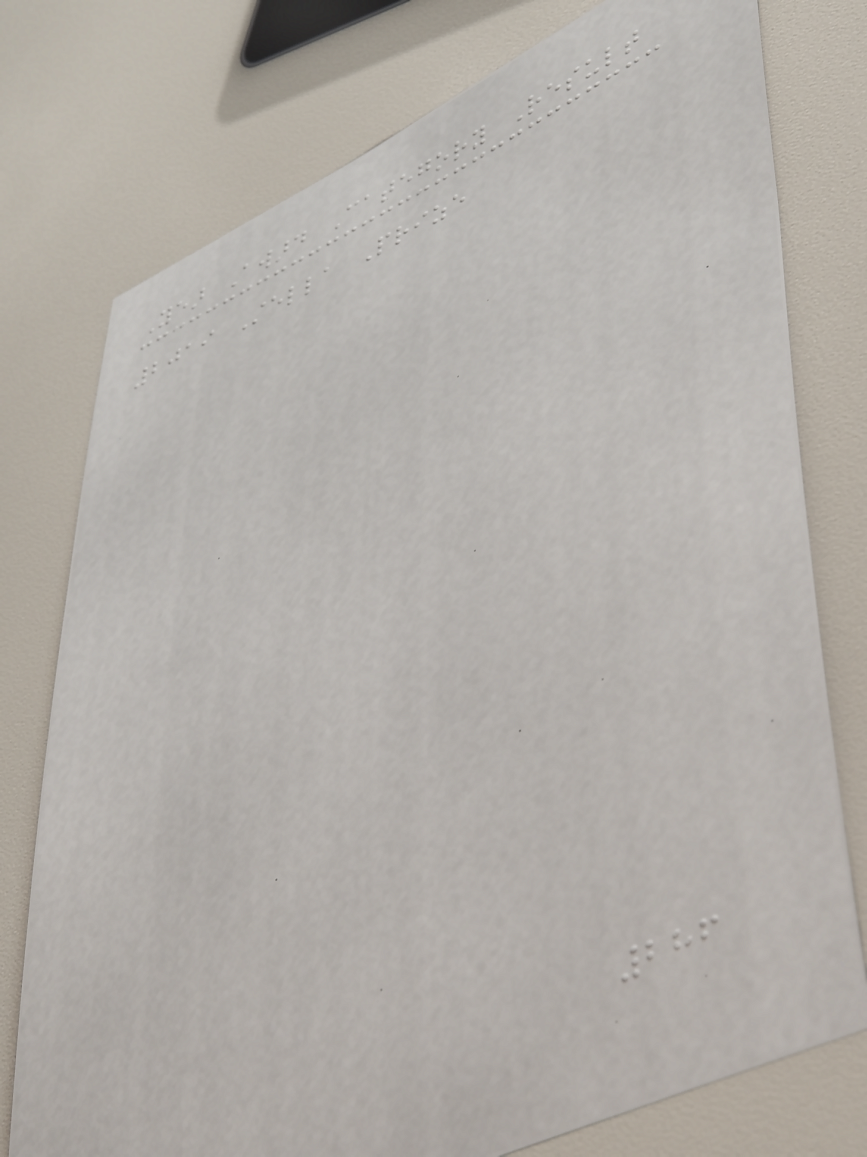Year Award Category Result
2019 Stella Prize
286
